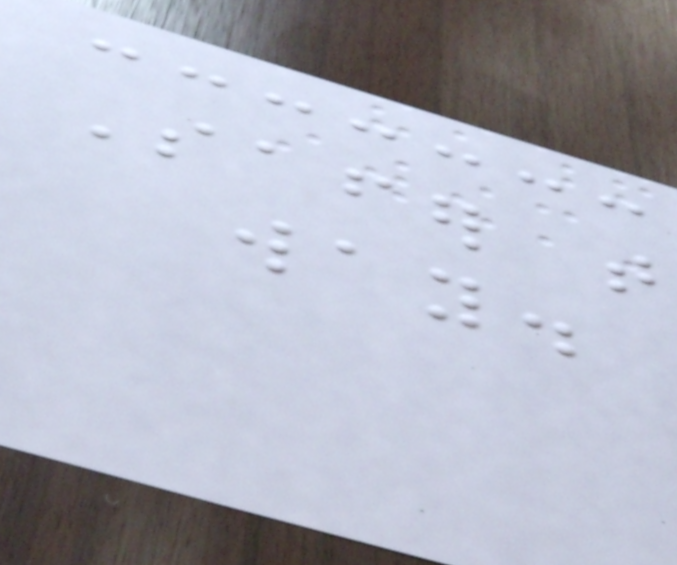Safer that
way.
